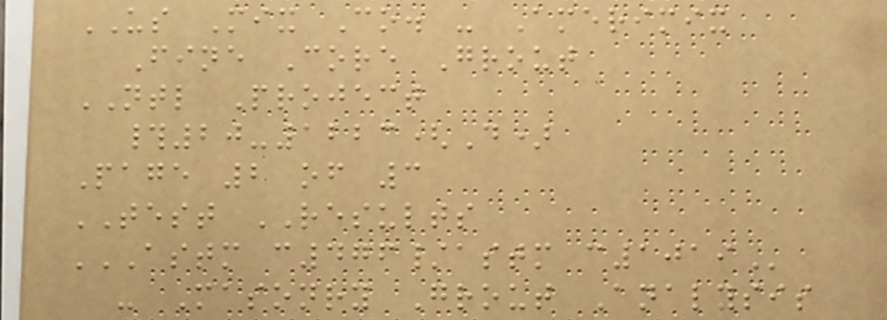US Mix Co. - Amerimix
Fine Core Grout
NTL Project
#20-1223(D)
Page 2 of 3
TEST RESULTS
ASTM C476/ASTM C1019
- Masonry Grout Analysis
